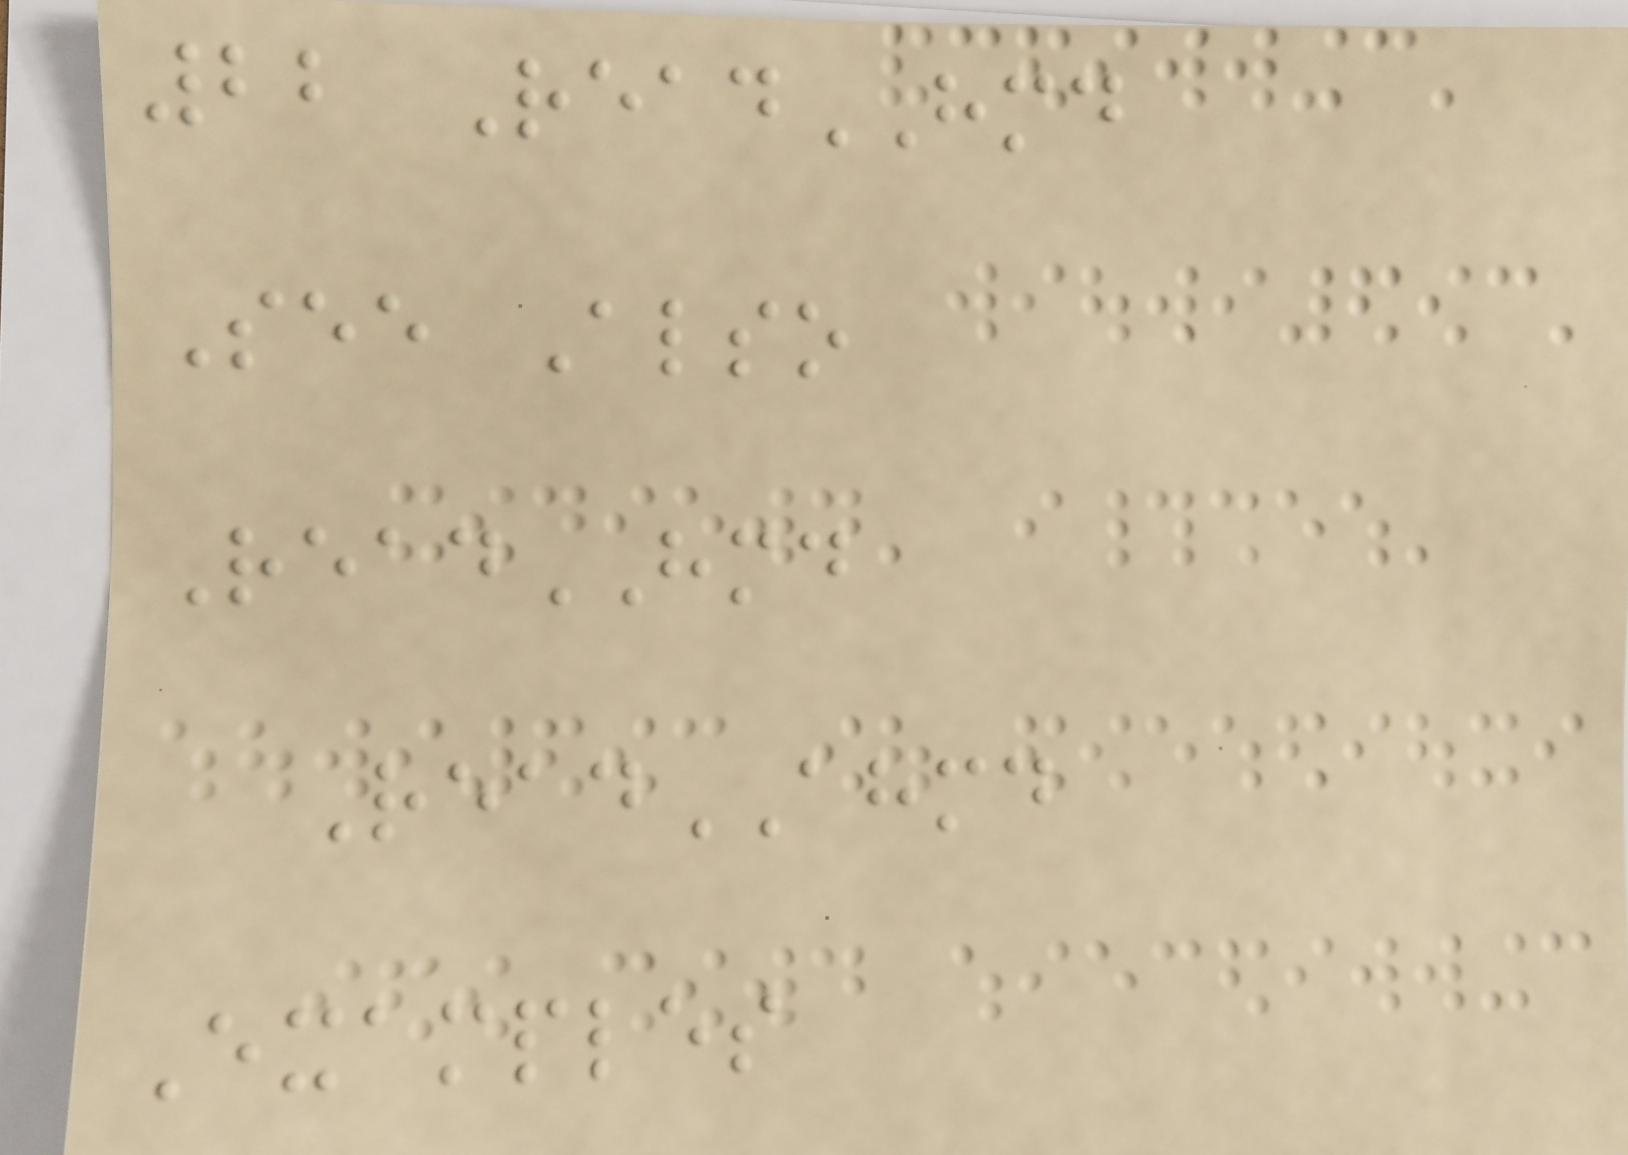22 ReadHMD
See Also
ReadHMD
ReadAHMD
Examples
